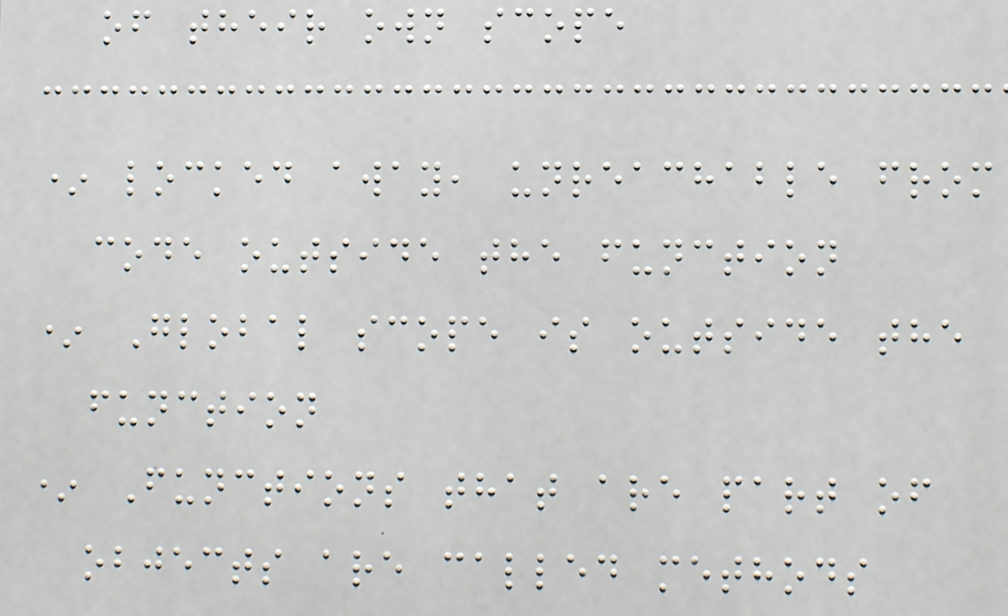of their own scope
* locked away, unreachable from
code outside the function
* Global scope is outside the
function
* Functions that are part of
objects are called methods
